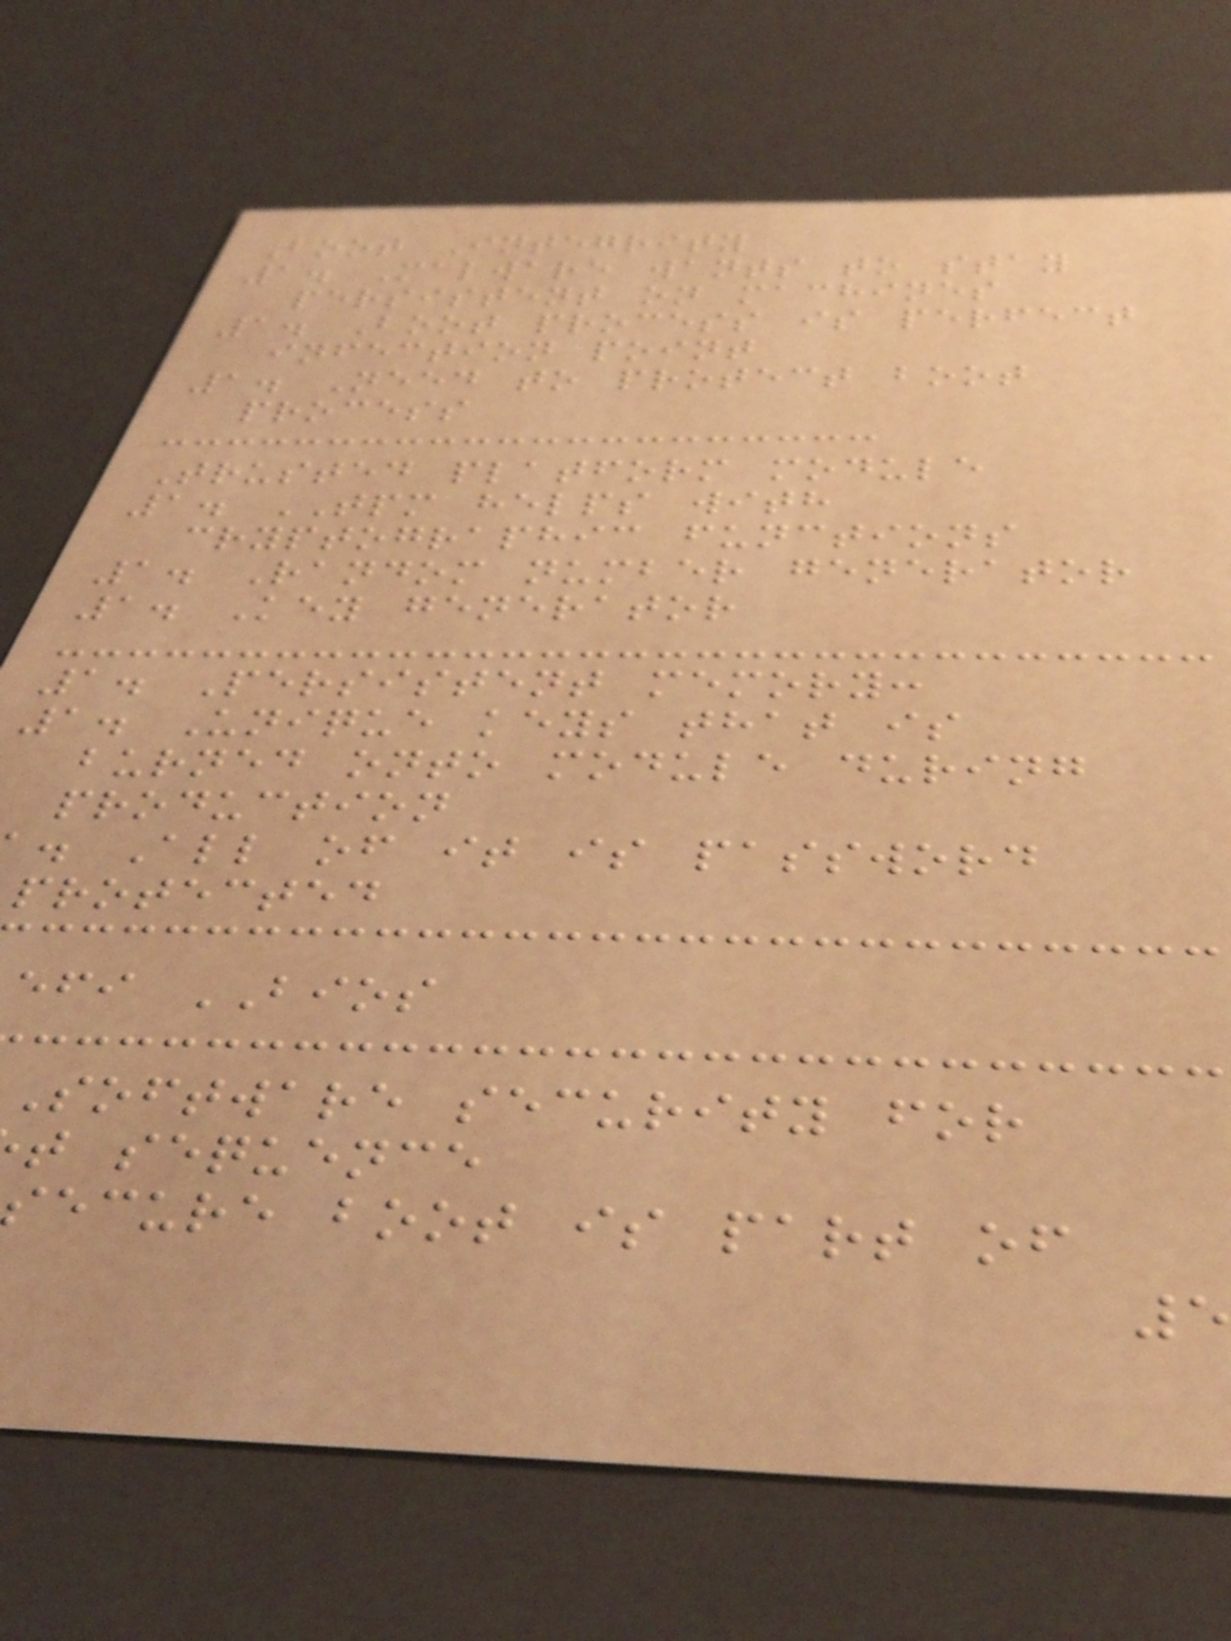Boot Integrity
1. Malware wants to stay
persistent on machines
1. Boot process is perfect
infection point
1. Need to protect boot
process
Trusted platform module
1. TPM helps with
cryptographic functions
1. Random number generator
1. Key generator
1. Persistent memory:
1. Unique keys that is
burned onto module during
production
. All of it is password
protected
efi BIOS
Software security for
t sequence
ecure boot is part of
5
